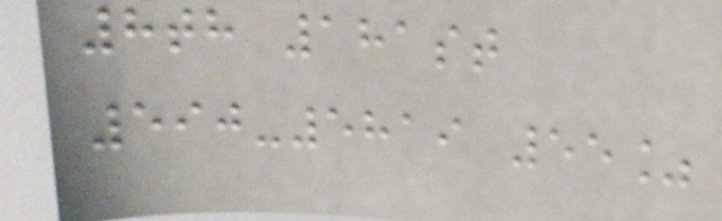8th 181st
590-5819 55%
